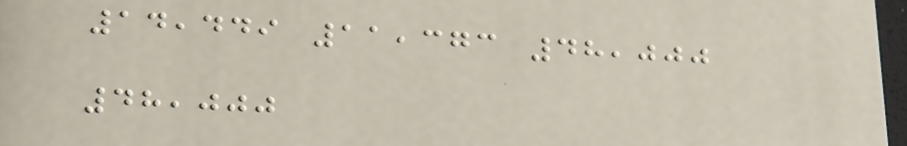14,449 11,373 48,000
48,000
